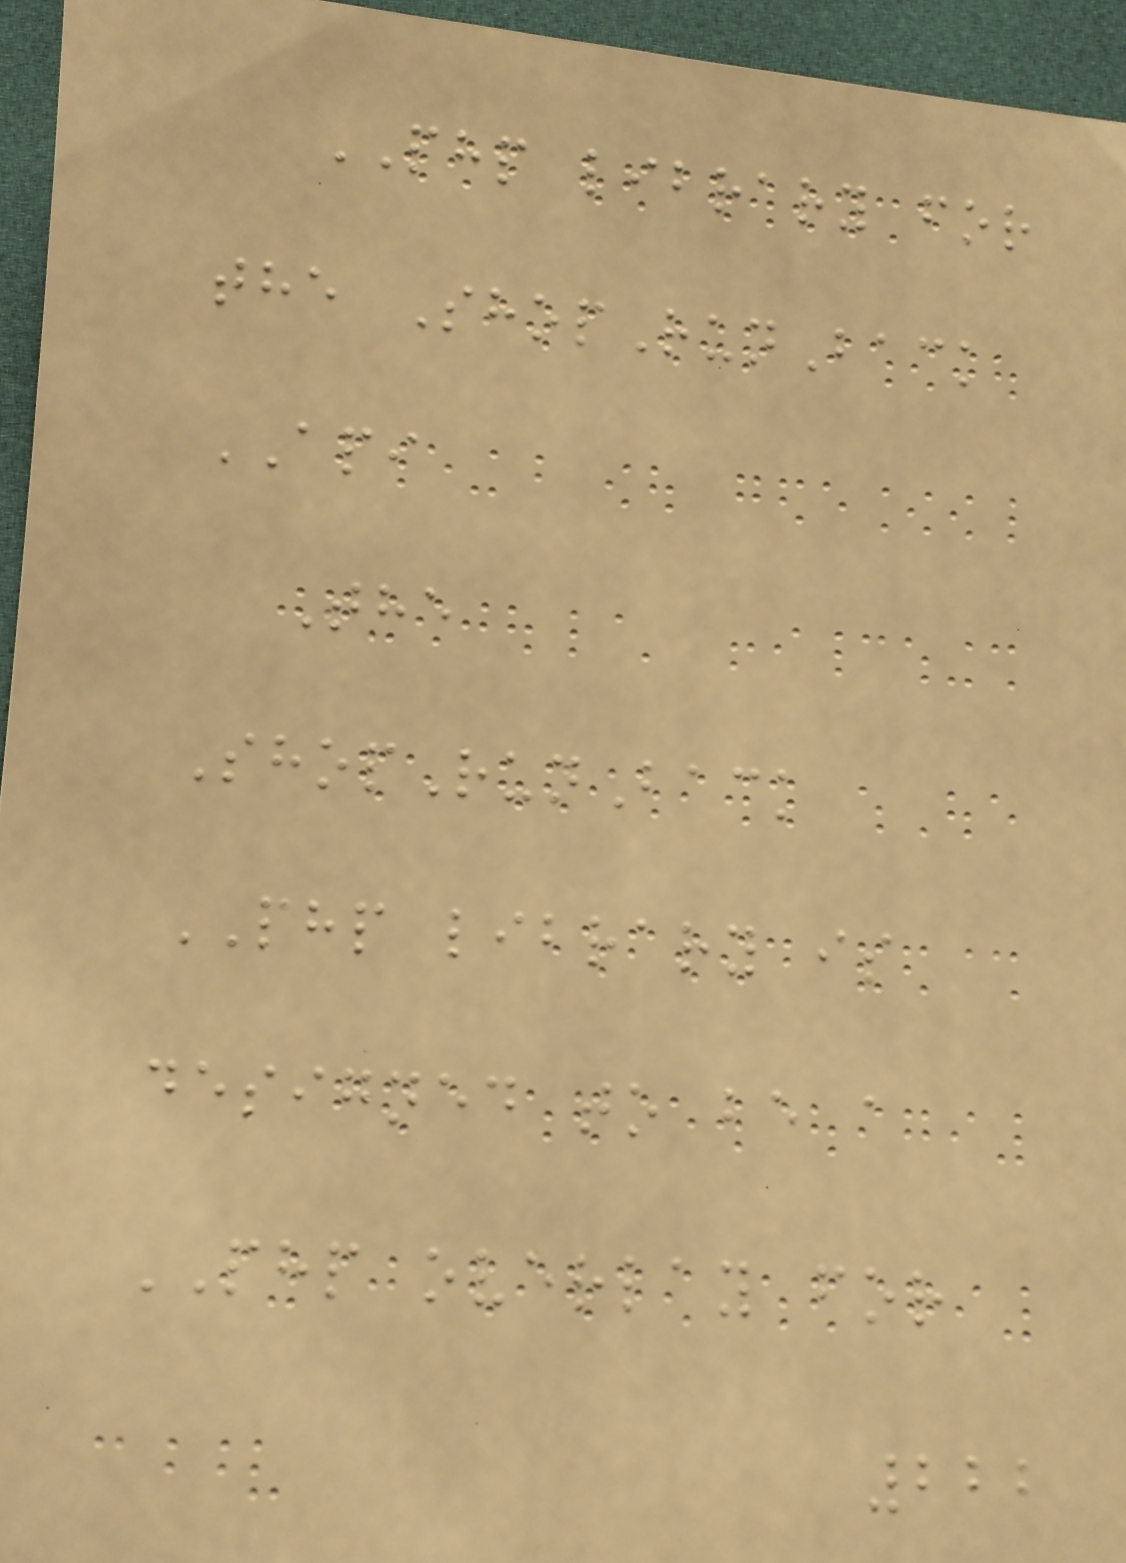PHP library for
the ShopRunBack
API
The
ShopRunBack
PHP library is
designed to be a
PHP overlay for
222
